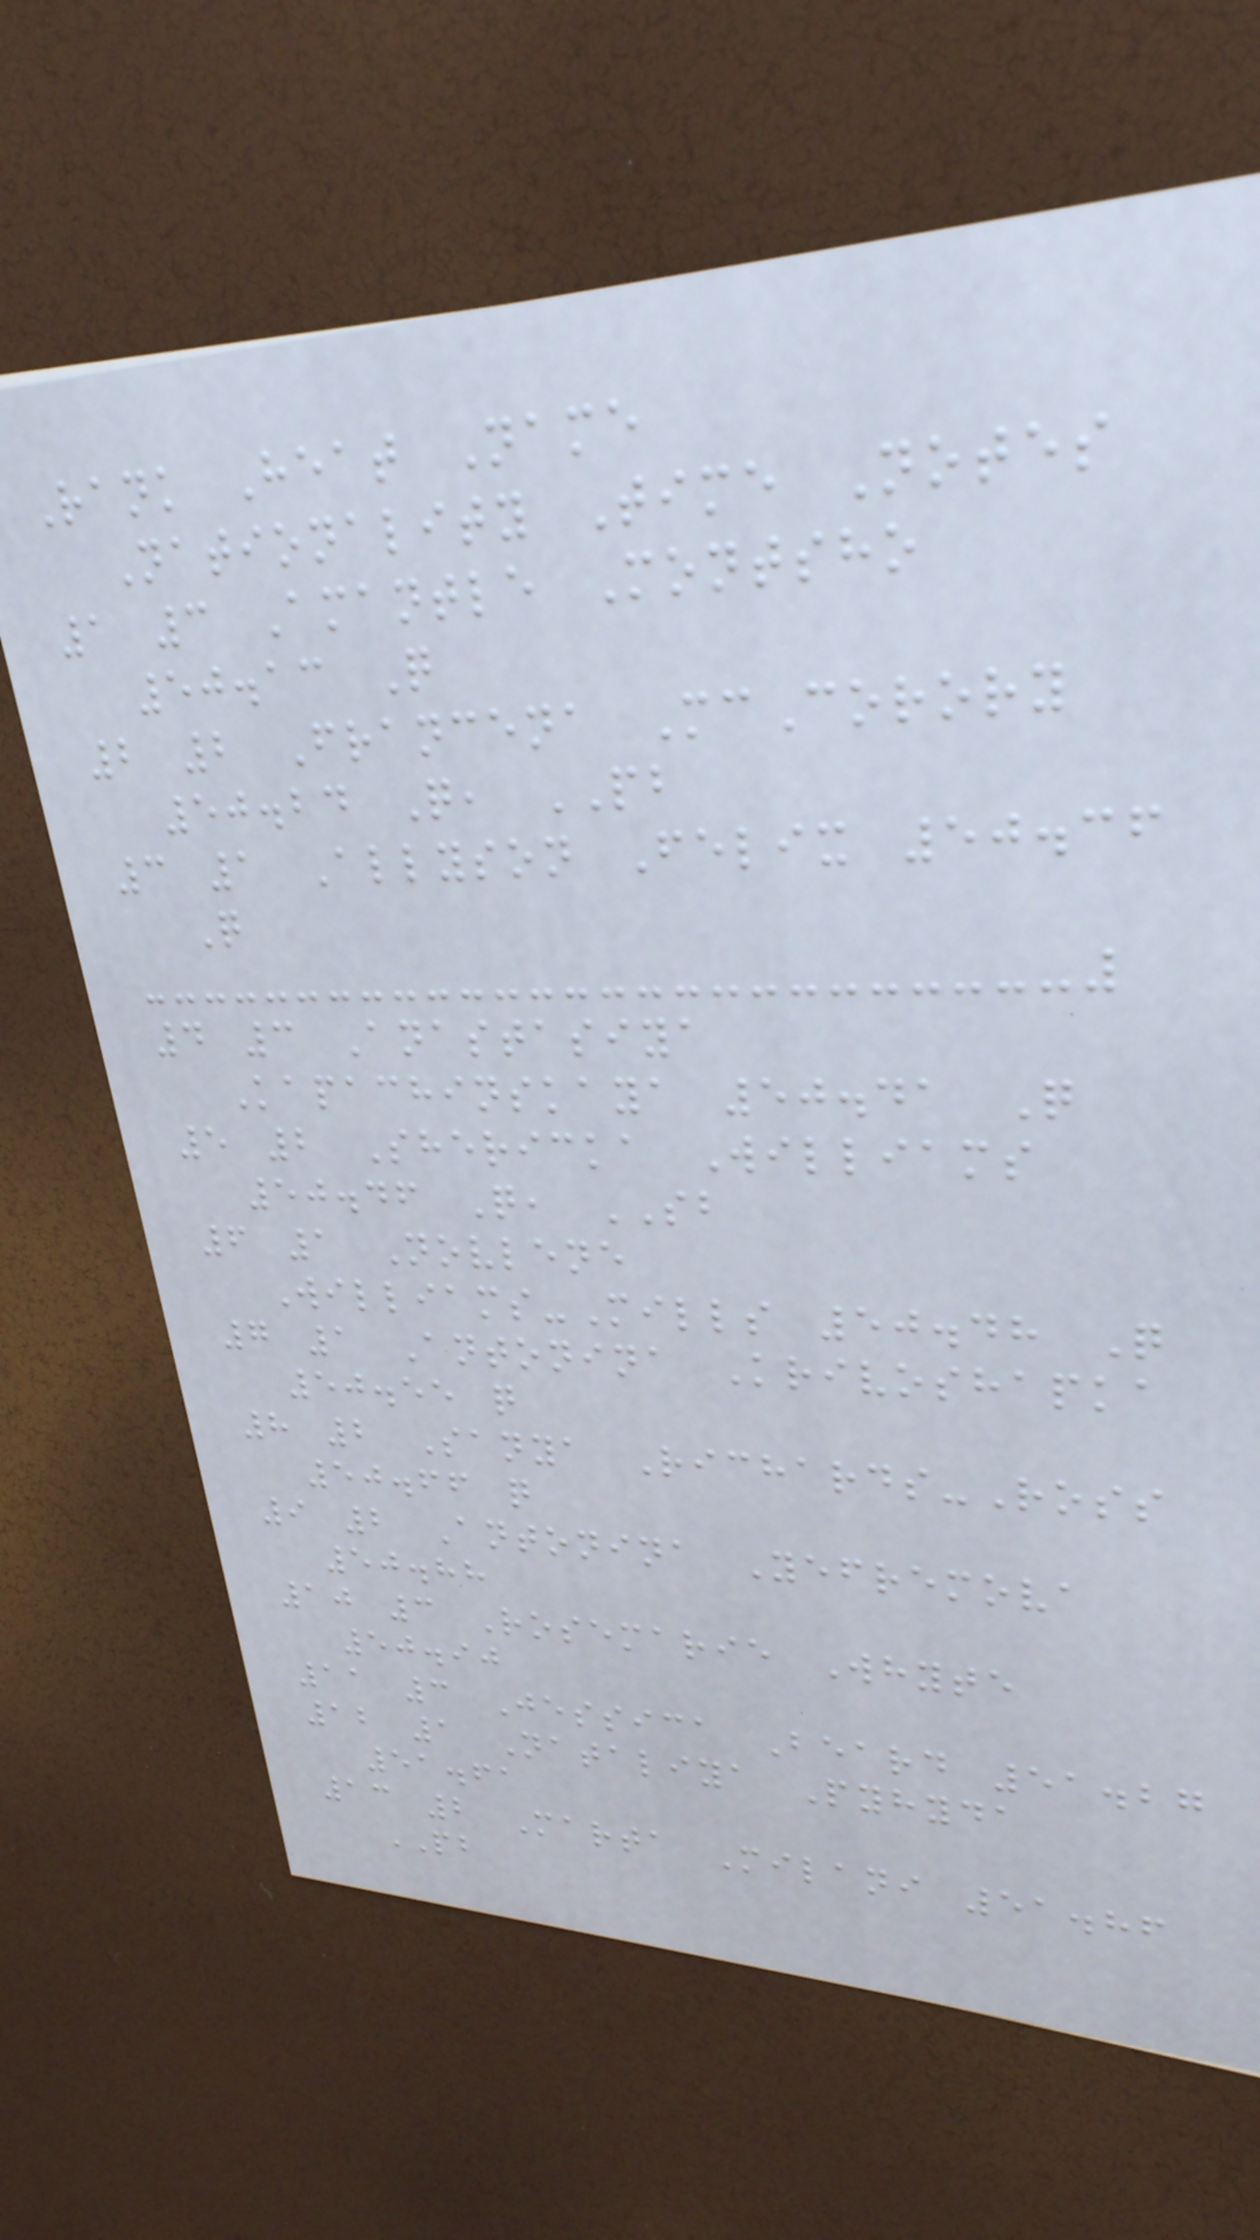Rank Heat Name
Nationality Time Notes
1 3 Amantle Montsho
50.13 Q
2 2 Francena McCorory
50.24 Q, PB
3 1 Allyson Felix 50.36
Q
4 3 Anastasiya
Kapachinskaya 50.41 Q
5 2 Shericka Williams
50.46 Q, SB
6 1 Novlene
Williams-Mills 50.48 Q
7 1 Antonina Krivoshapka
50.55 q
8 2 Sanya Richards-Ross
50.66 q
9 2 Antonina Yefremova
50.88
10 3 Rosemarie Whyte
50.90
11 3 Jessica Beard 51.27
12 1 Nataliya Pyhyda
51.61
13 2 Marta Milani 51.86
PB
